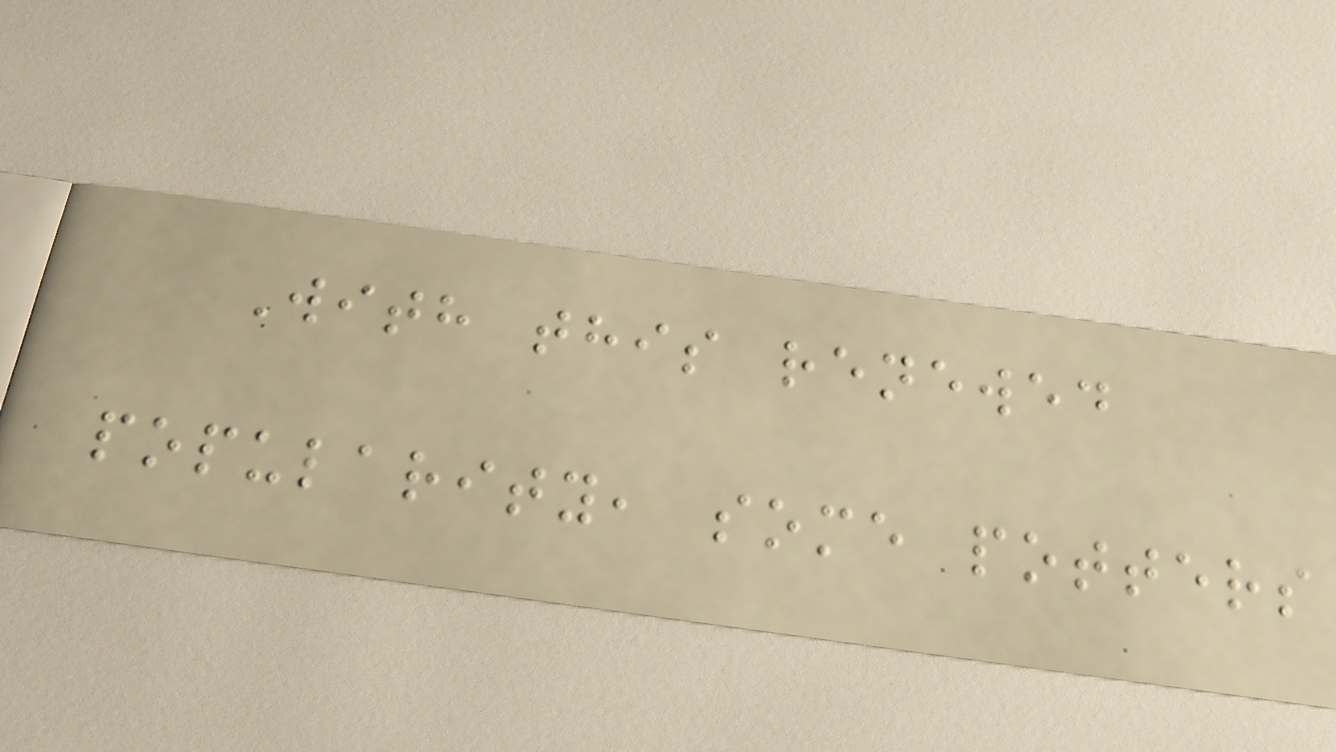With this renewed
popularity, some potters
